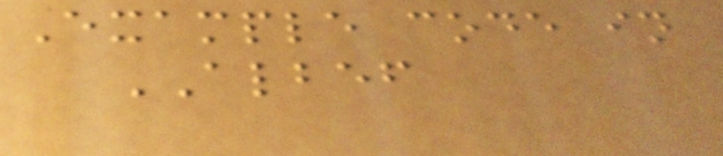Example code in
ALBEF
